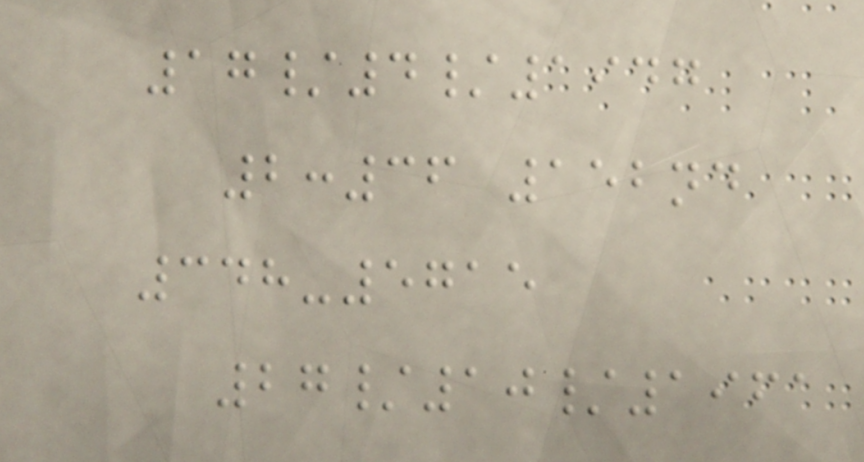17/4/1947
2:36 152nd
348-5715
27/10/1961
